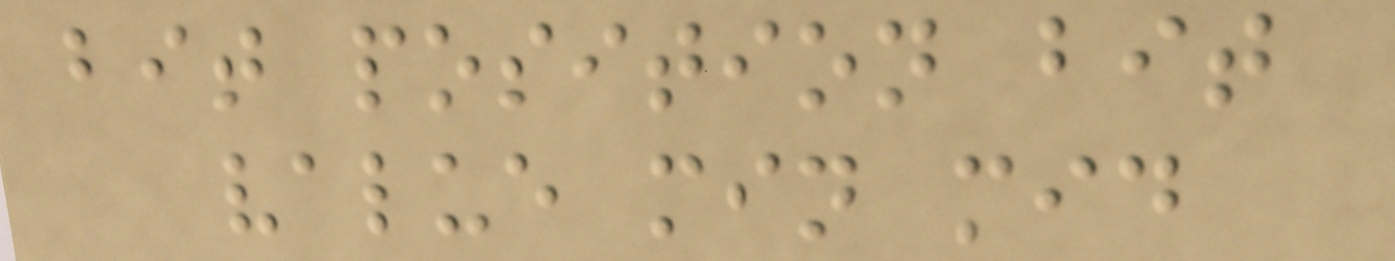bit position bit
value min mid
